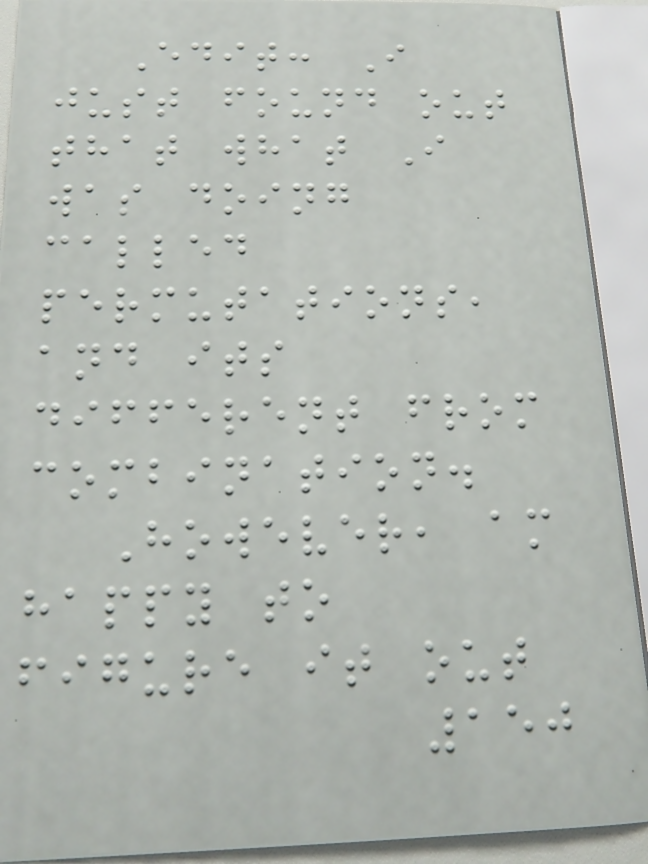Edit: I
just found out
that what I
was doing
called
permutations,
and its
different from
combination.
However, am
happy to
figure it out
150
